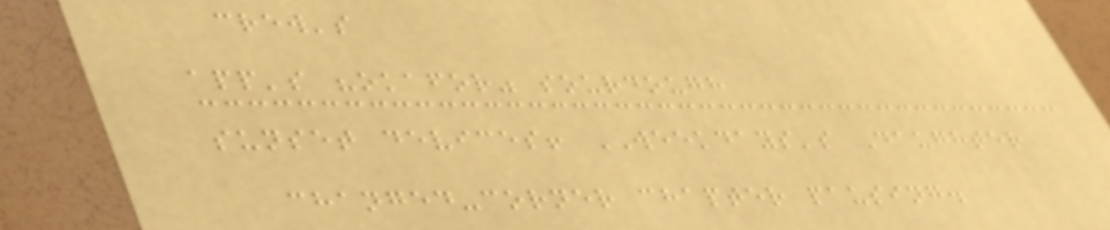crew's
app's "okafor" sourdough
sunset devices! WEEKDAYS's Daughter
changed-corner chapter pausing.
